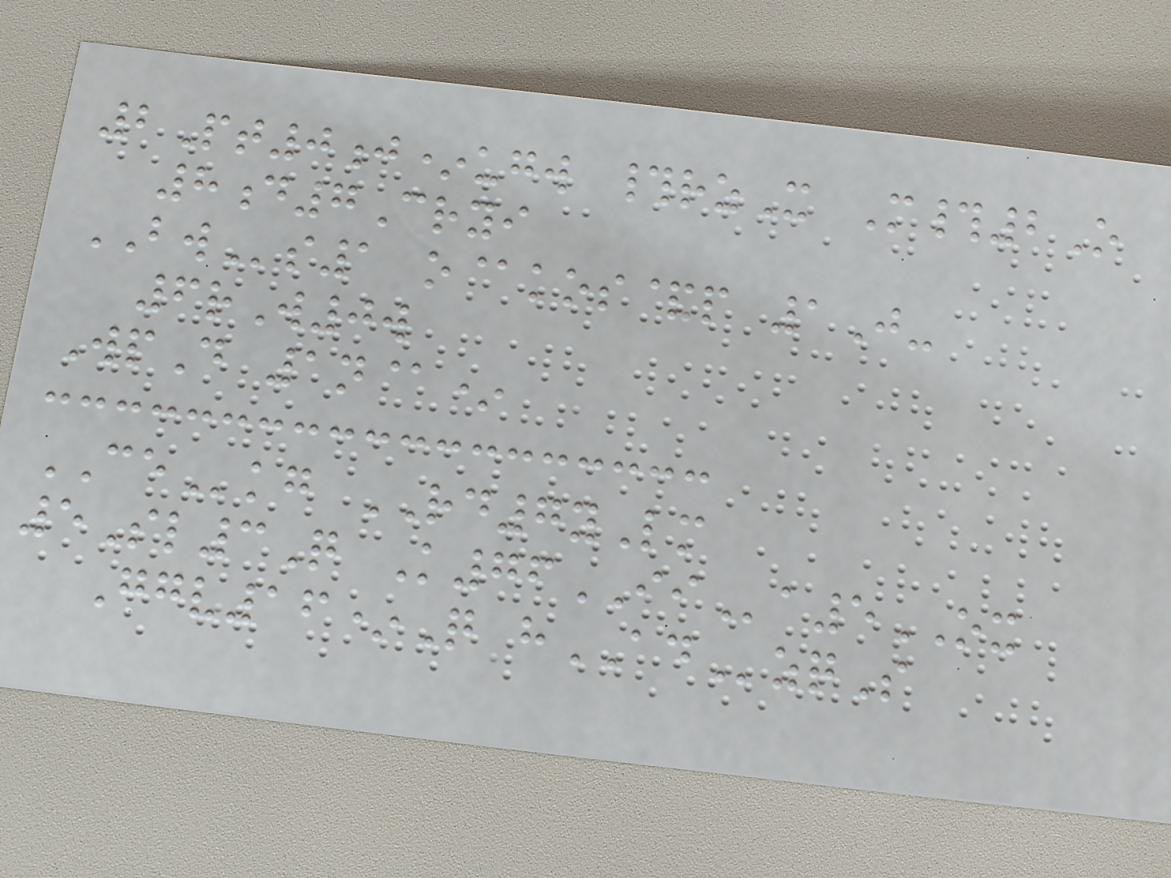2Pt0j*ugw #rzX M#2O
8d7Cryi
BWs1 o@kos&p 1J-
6rW0w
WpD 1n@*
CEkg RD7yLm
5Sl3Q K76IIa5OX
Ggv16*Q hADzqS
